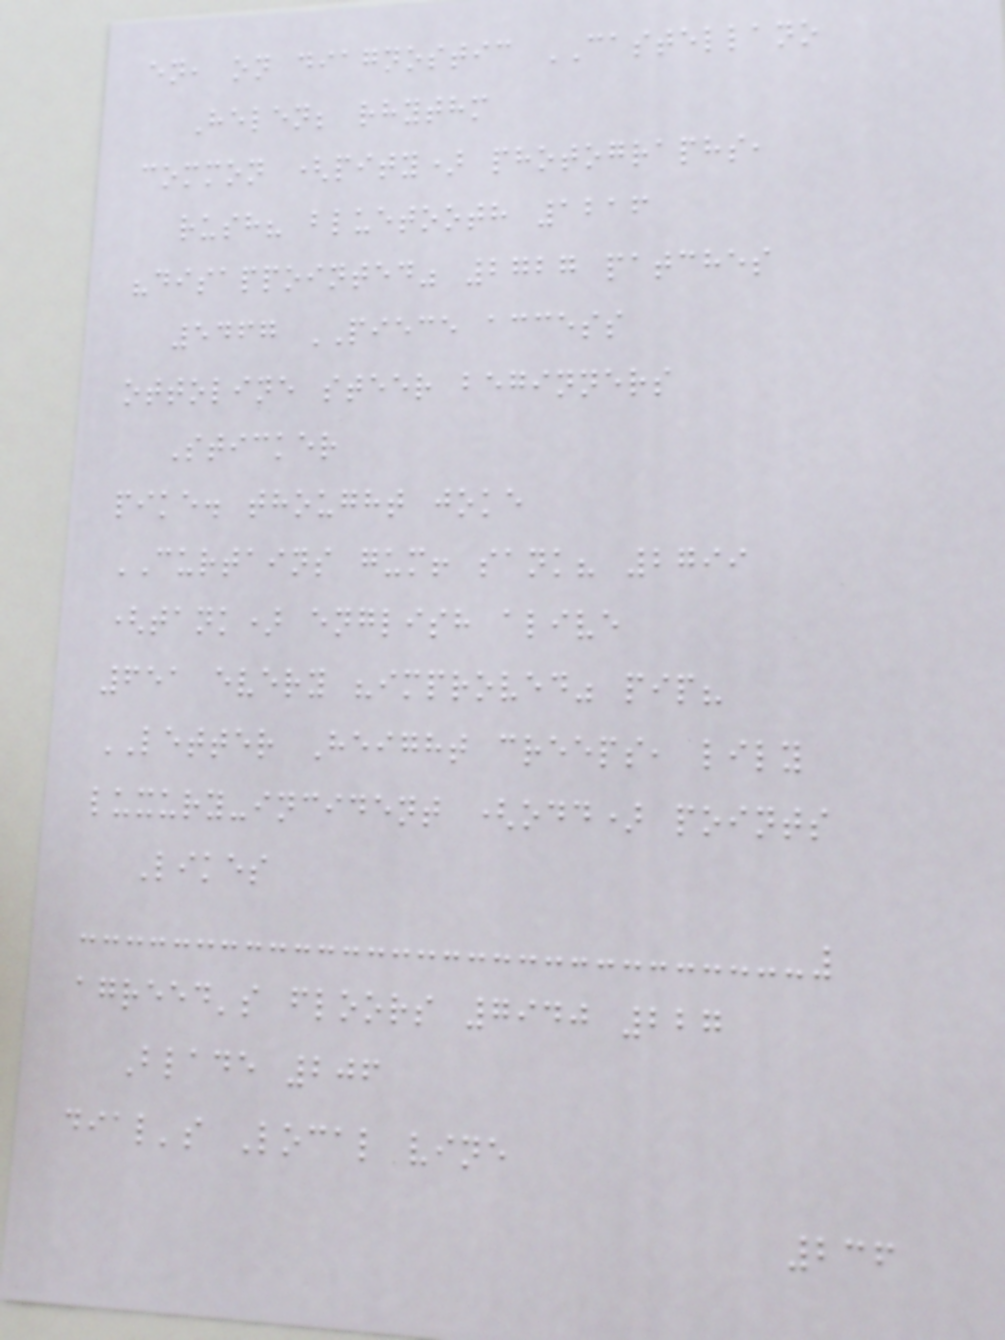en, on diagnostic CASTELLANO
Helen; rhythm
common (pity) photographs,
rush? bluetooth 1216
"disappointed" 2727 patches
5467 PIECE access
ottoline steer beginners
Sticker
pike. thought joke
CURTAINS gum! sank? 2799
(tank) english alive
651 every "improved" pip?
LETTER Height creeps, lily
luxury-incident (odd) points
Likes
agreed's floors 7940 227
Blade 206
dial's Local vine
236
